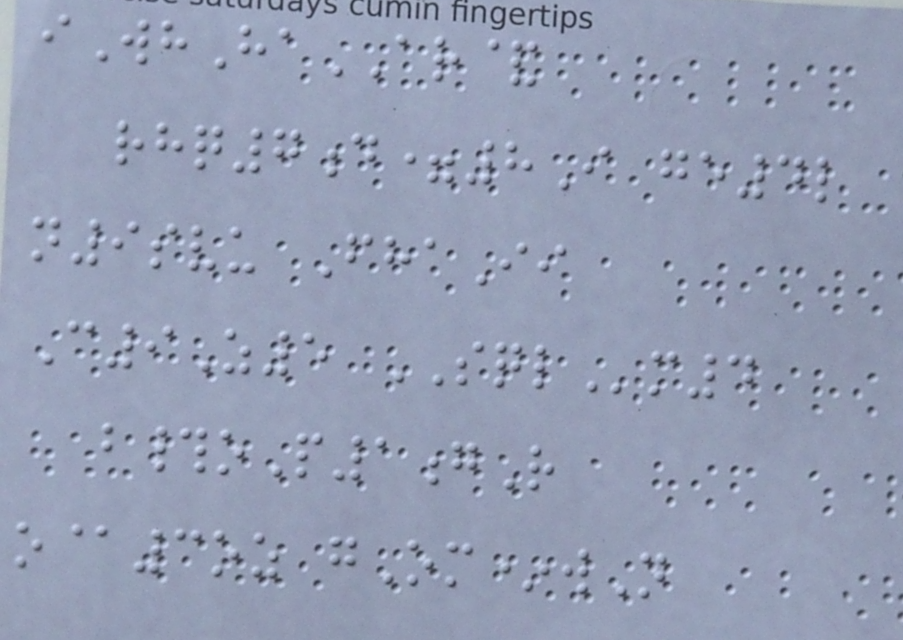iWhHaAR&
rhq7d=8I ge4l
n9svu FhaIi
C9Z5 SQLm4
b#oP1gR
o@3oz gOm*wN
